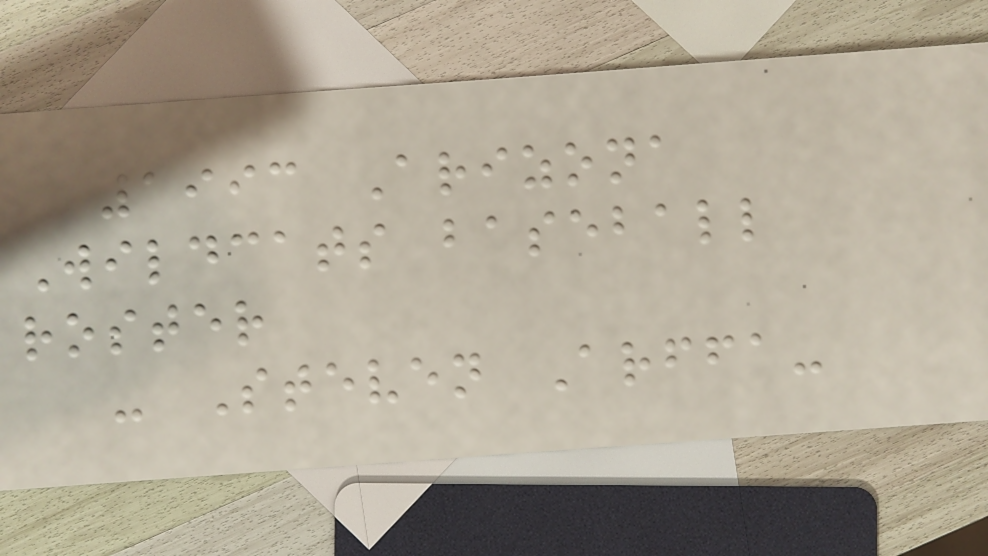1993 Arizona
Wildcats baseball
roster
- Steven Arffa-
